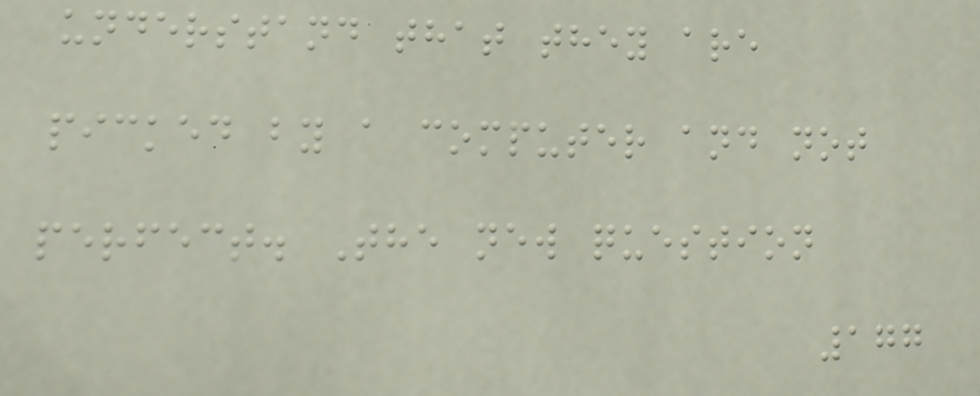understand that they are
picked by a computer and not
perfect. The new question
177
